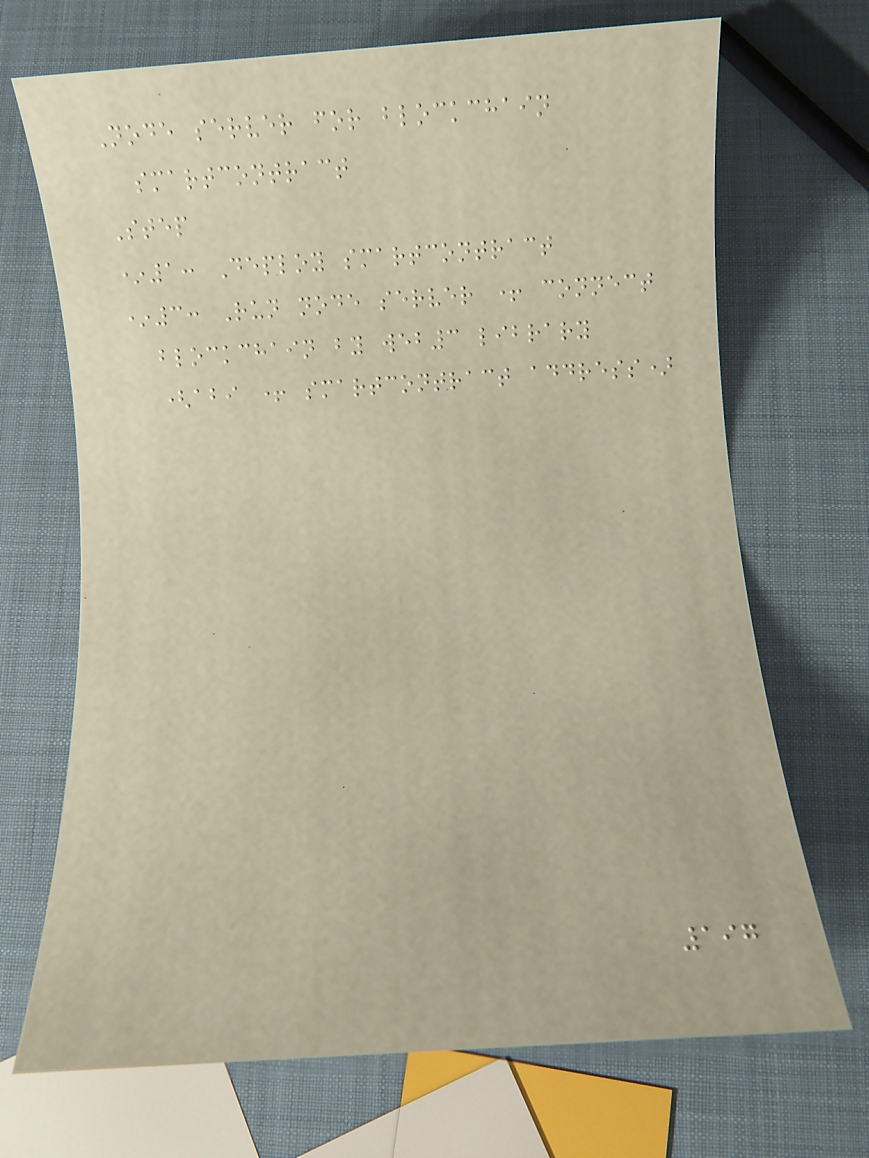Node server for blockchain
smartcontract
Step
*1: Deploy smartcontract
*3: Run node server + connect
blockchain by web3 library
(abi + smartcontract address)
197
